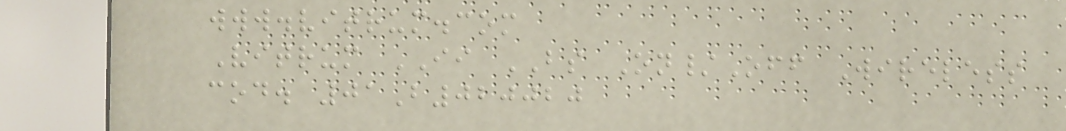www.vitrum.com
Vitrum II BS On/Off Wireless
cod. 01B020020
